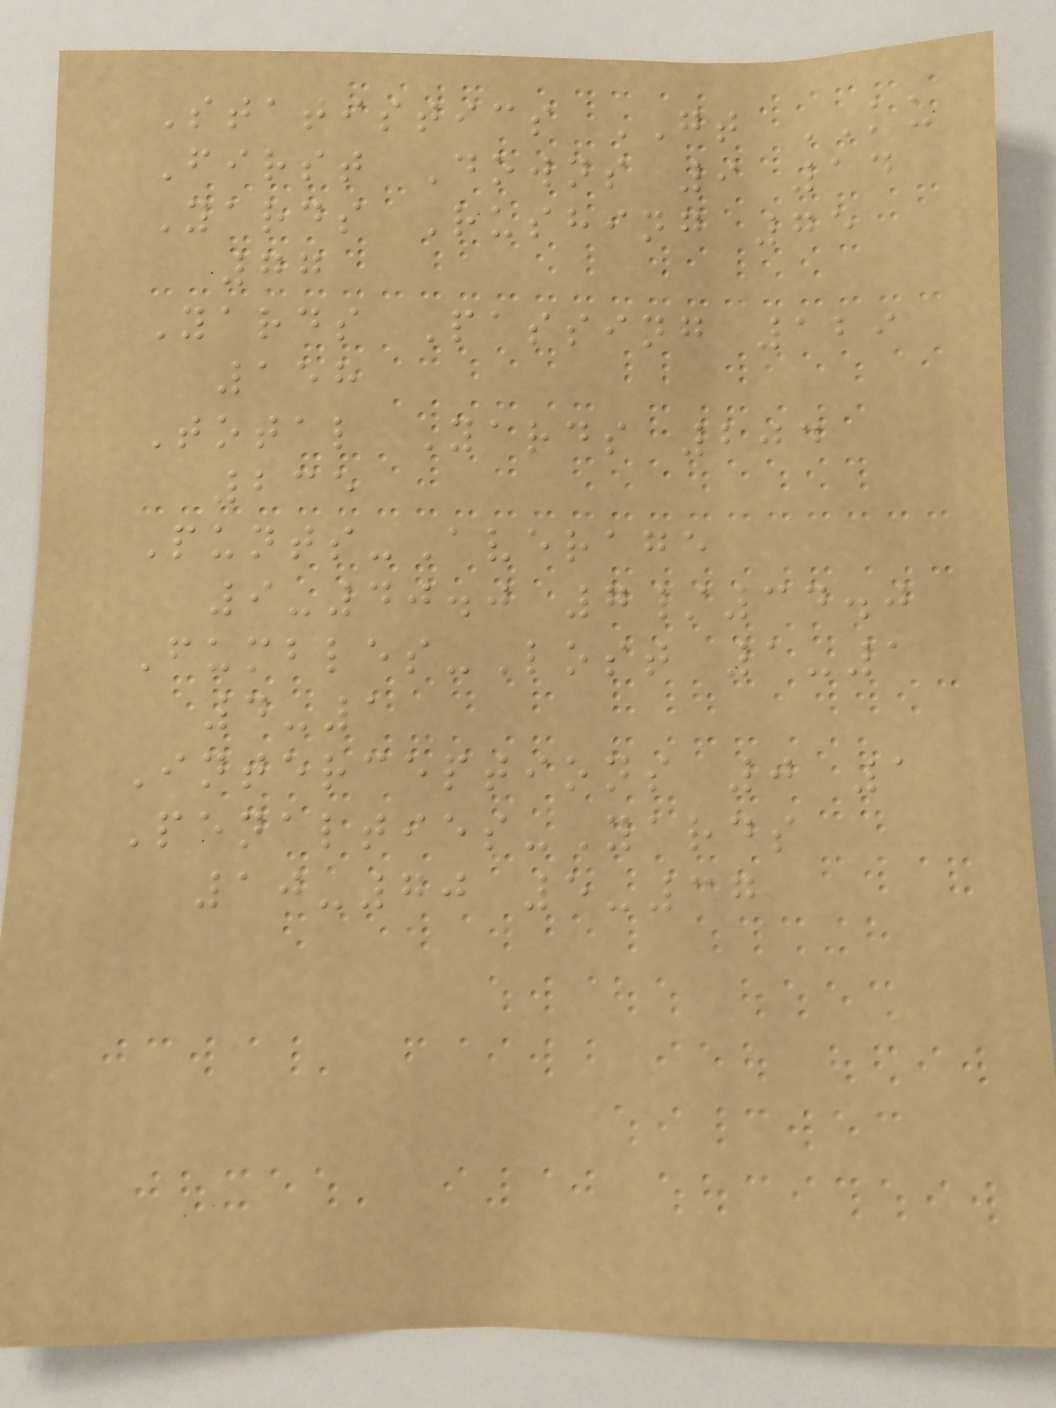Statistics GT KU
First Downs 9 14
Yards Rushing 75
77
Yards Passing 129
158
Total Yards 204
235
Punts-Average
9-40.0 7/34.0
Fumbles-Lost 1-1
4-1
Interceptions 0 1
Penalties-Yards
10-70 5-37
